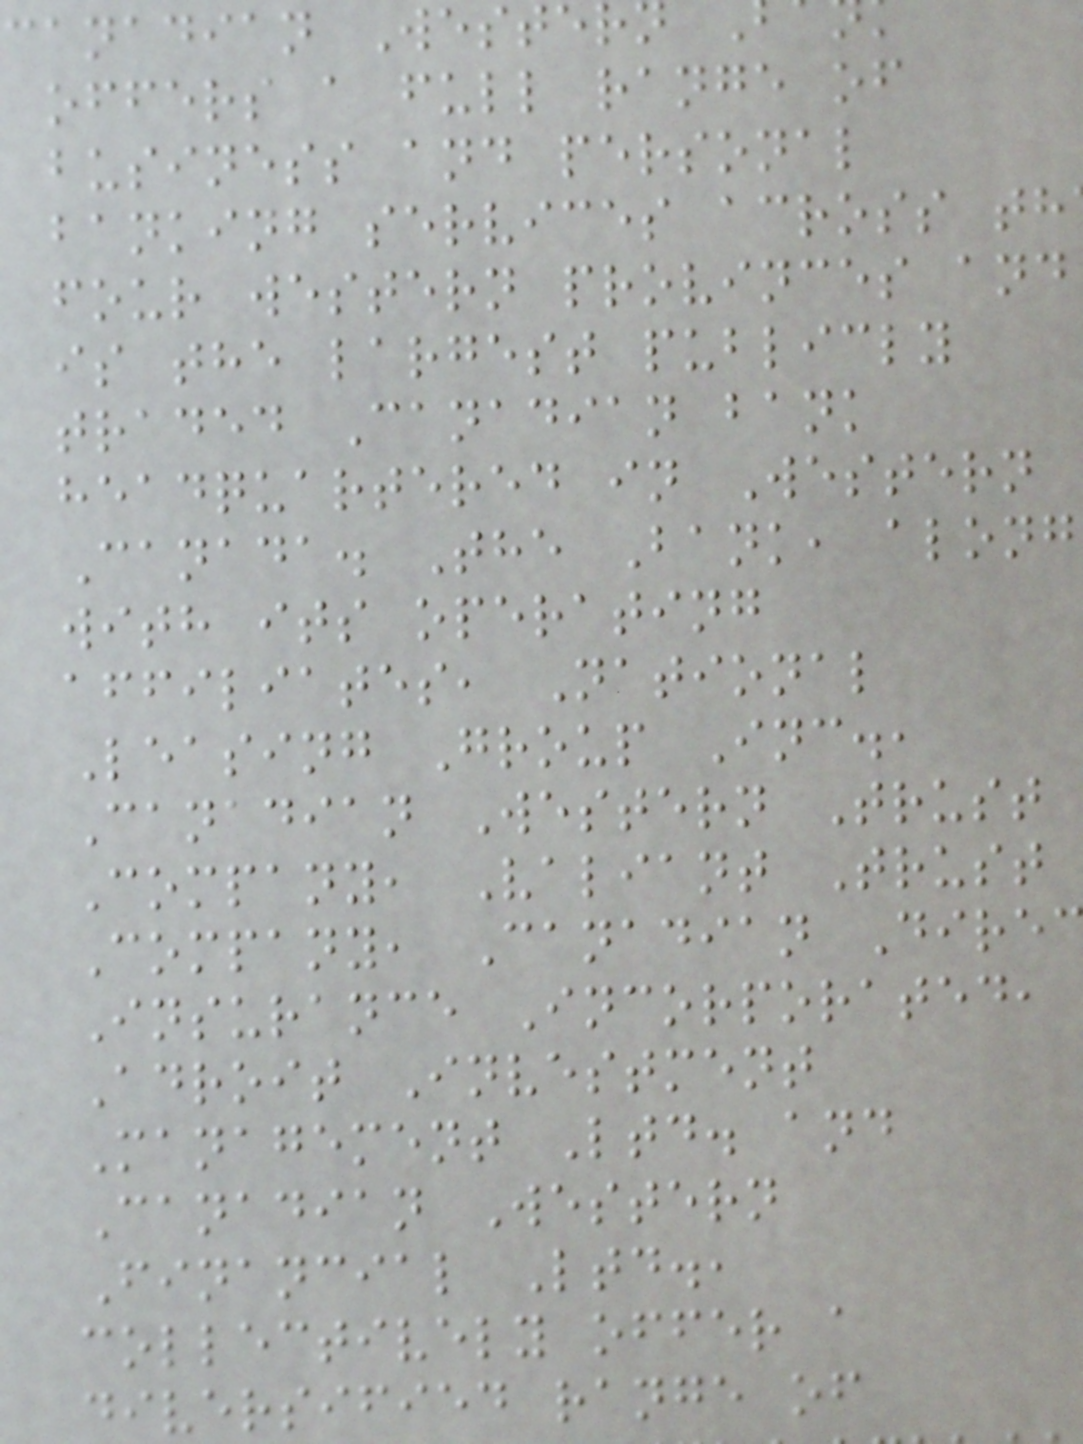canadian Wester
offers a full range of
business and personal
banking services across th
four western provinces and
is the largest publicly
traded Canadian bank
headquartered in Western
Canada. The Bank, along
with its operating
affiliates, National
Leasing Group Inc.,
Canadian Western Trust
Company, Valiant Trust
Company, Canadian Dire
Insurance Incorporated,
Adroit Investment
Management Ltd. and
Canadian Western
Financial Ltd.,
collectively offer a
diversified range of
